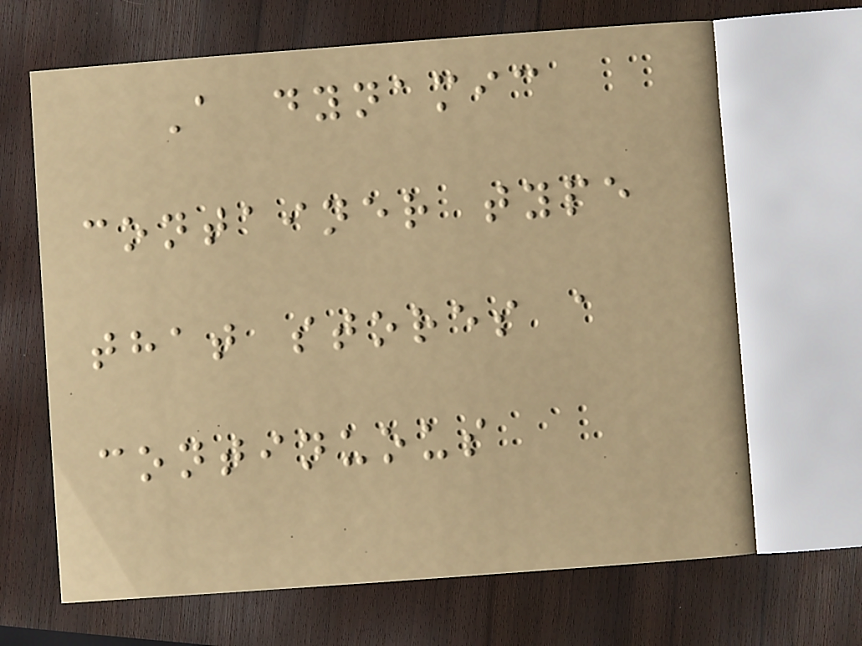A dynamic
container type
that stores a
continuous
